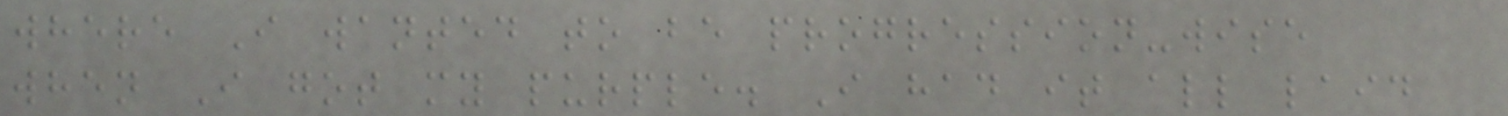where I wanted to be progression-wise
when I got my purple. I had it all laid
